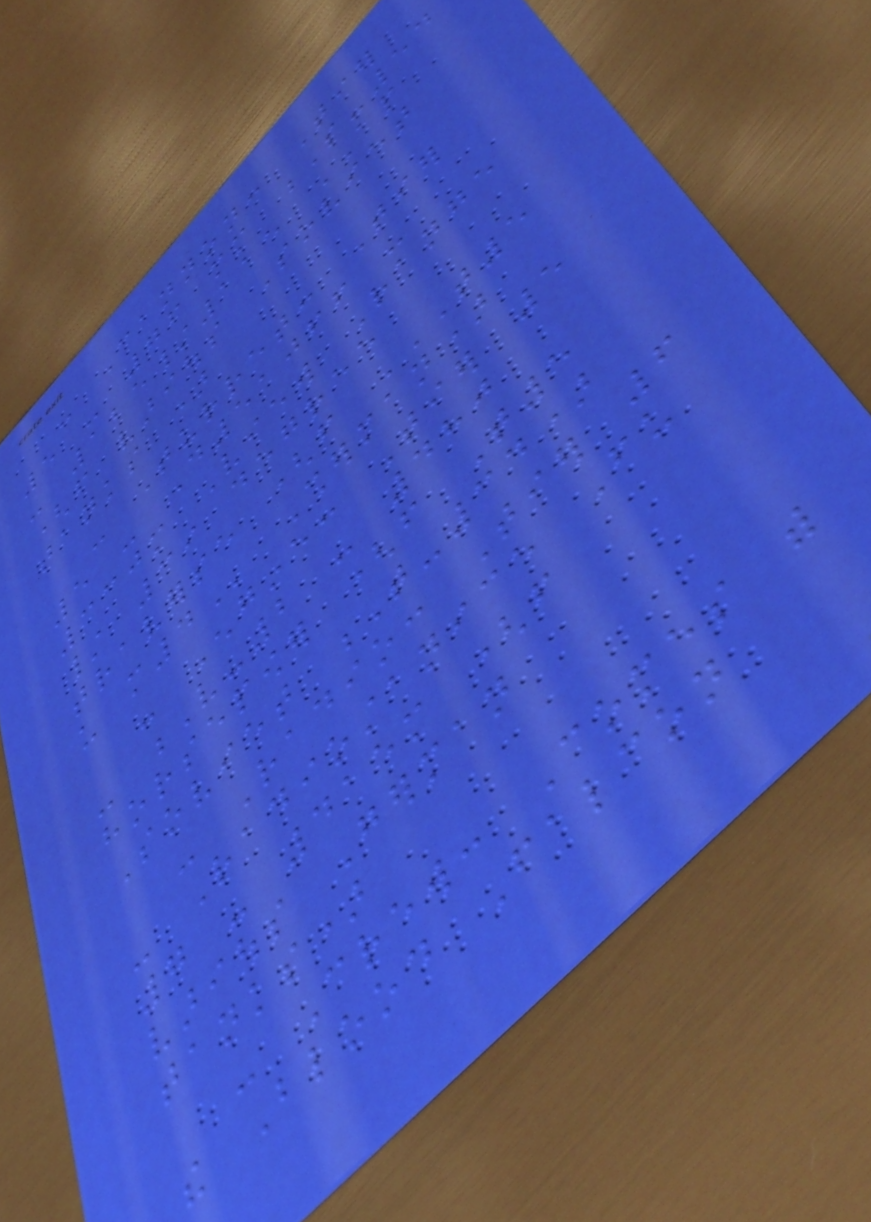- Cannon: Tier
5 - 76 mm S-54
- 125/115 AP
(from various Soviet
tanks )
- Turret: Tier
5 - D51066 -
330m View Range
/ 39 degree
traverse (from T5
US M4 Sherman)
- Engine: Tier 5
- V-2 - 480
horsepower (from T5
Soviet T-34)
- Radio: Tier 6
- Radiostanice Fu
7 - 415m (from
various German
tanks)
- Crew: Comes with
the Blood Falcon
